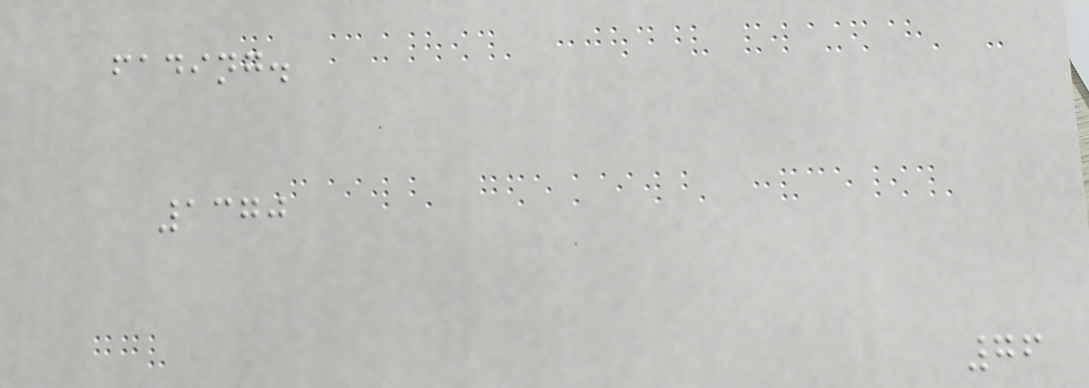fading.
1370
76
